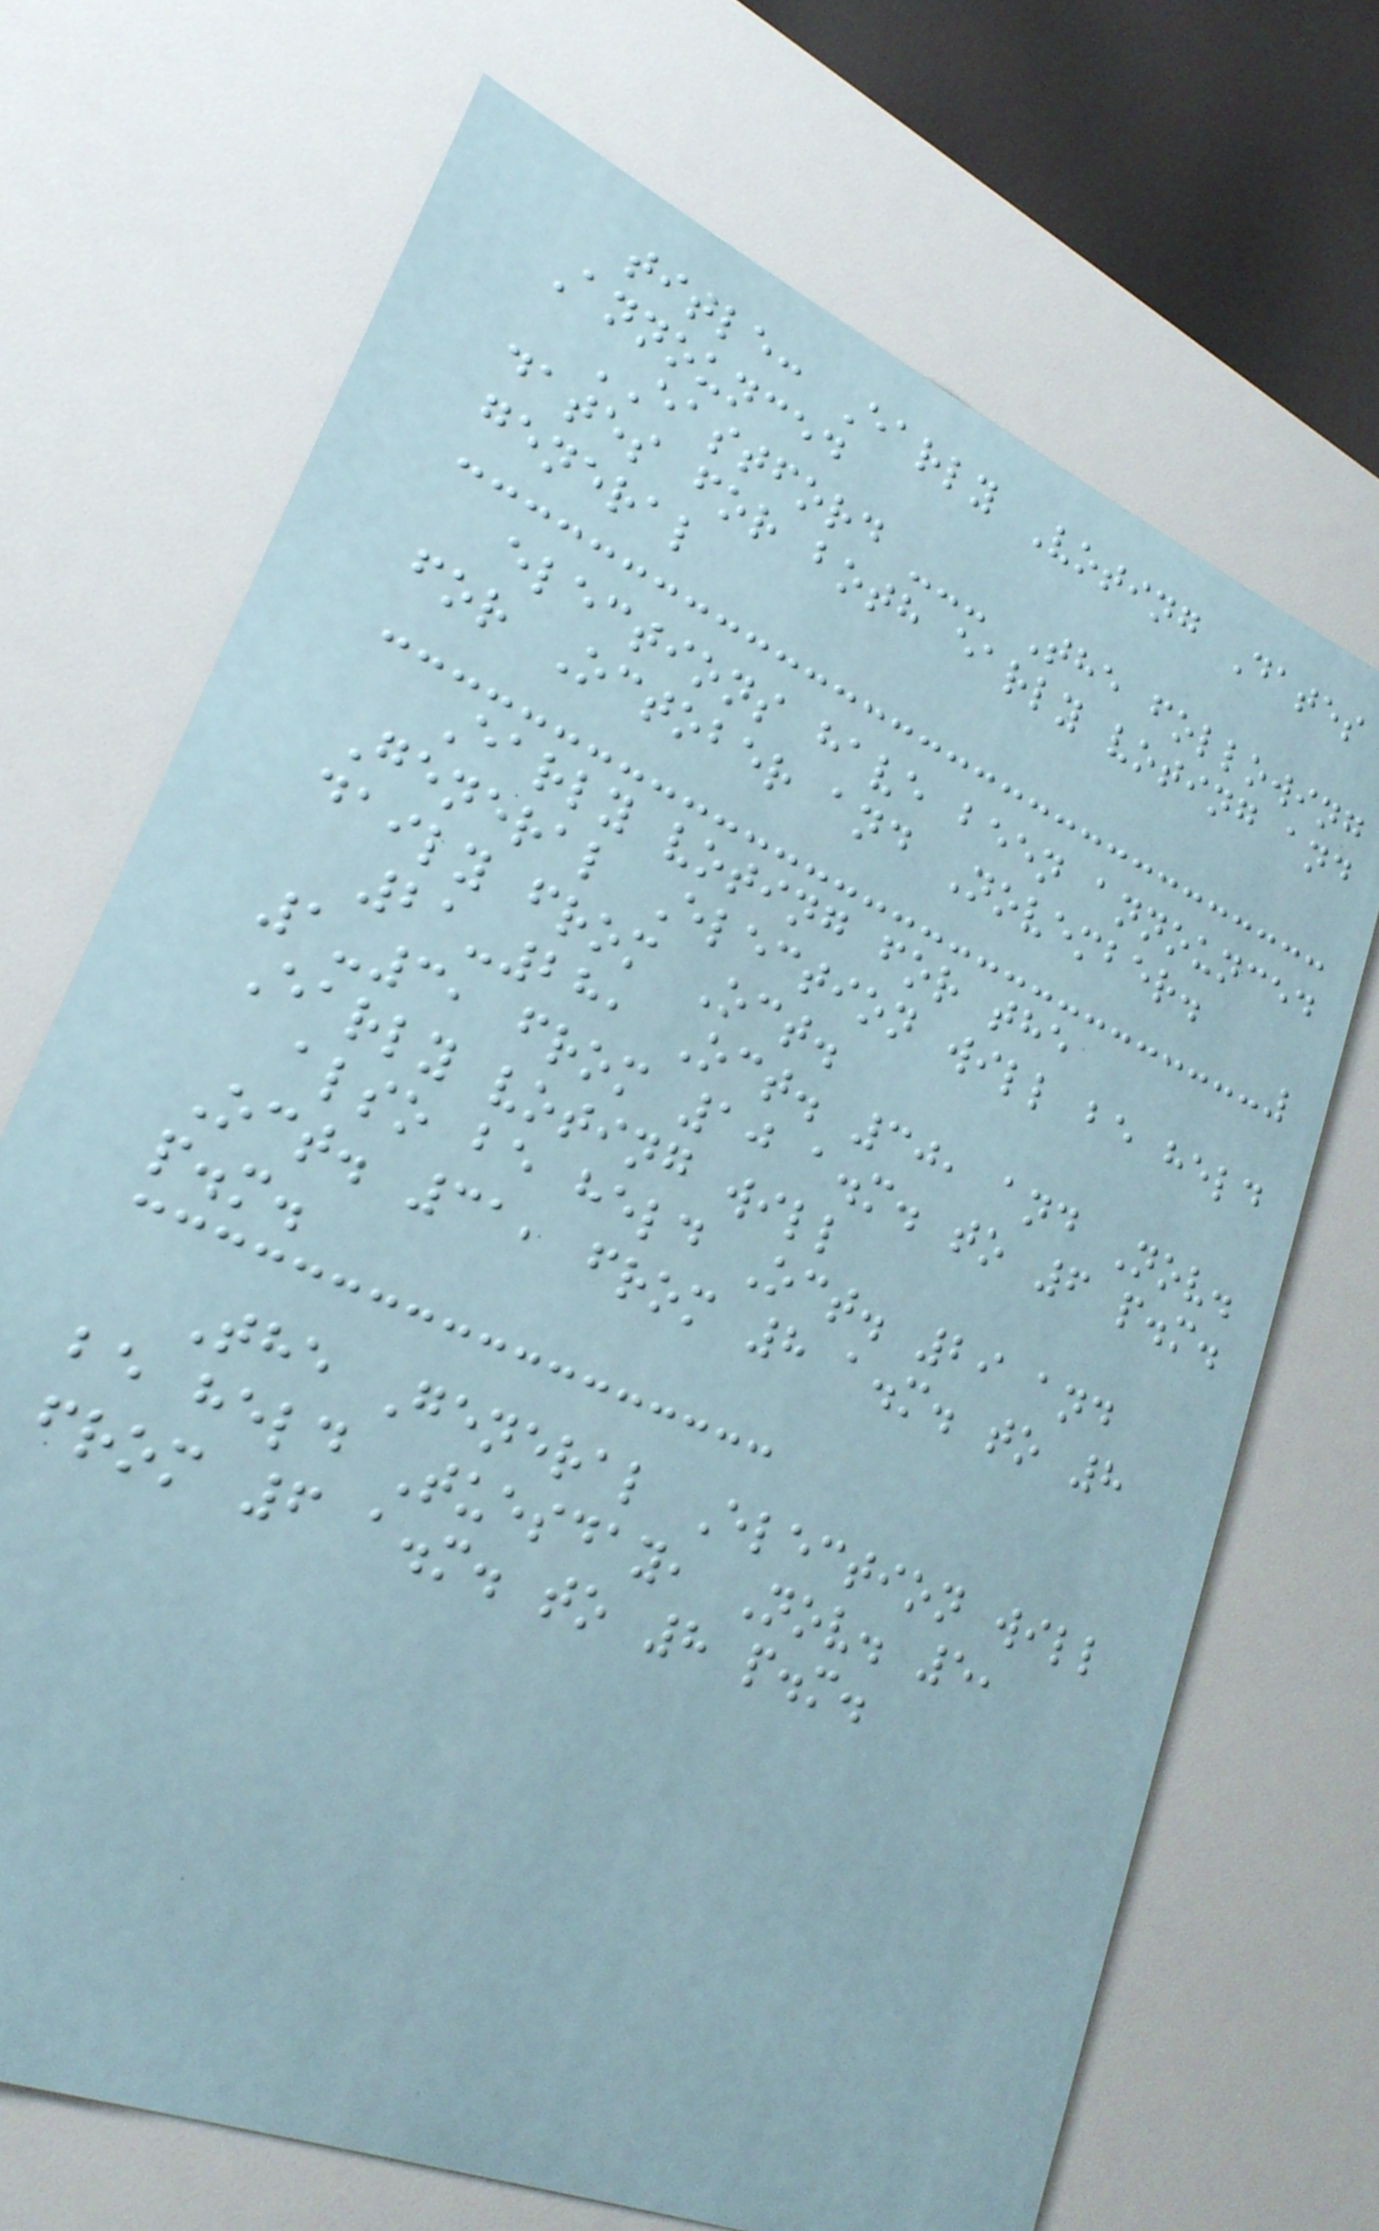title: Early Voting Dates
Announced
EASTFORD --- The following
dates for both early voting and
general
elections have been announced
for October and November.
Early voting for the
General Election will be held
daily from Oct.
21-28, Oct. 30, and Nov.
1-3, from 10 a.m. to 6 p.m.
Early voting will
also be held Oct. 29 and
Oct. 31, from 8 a.m. to 8
p.m.
The General Election will
be held Tuesday, Nov. 5,
from 6 a.m. to 8 p.m.
